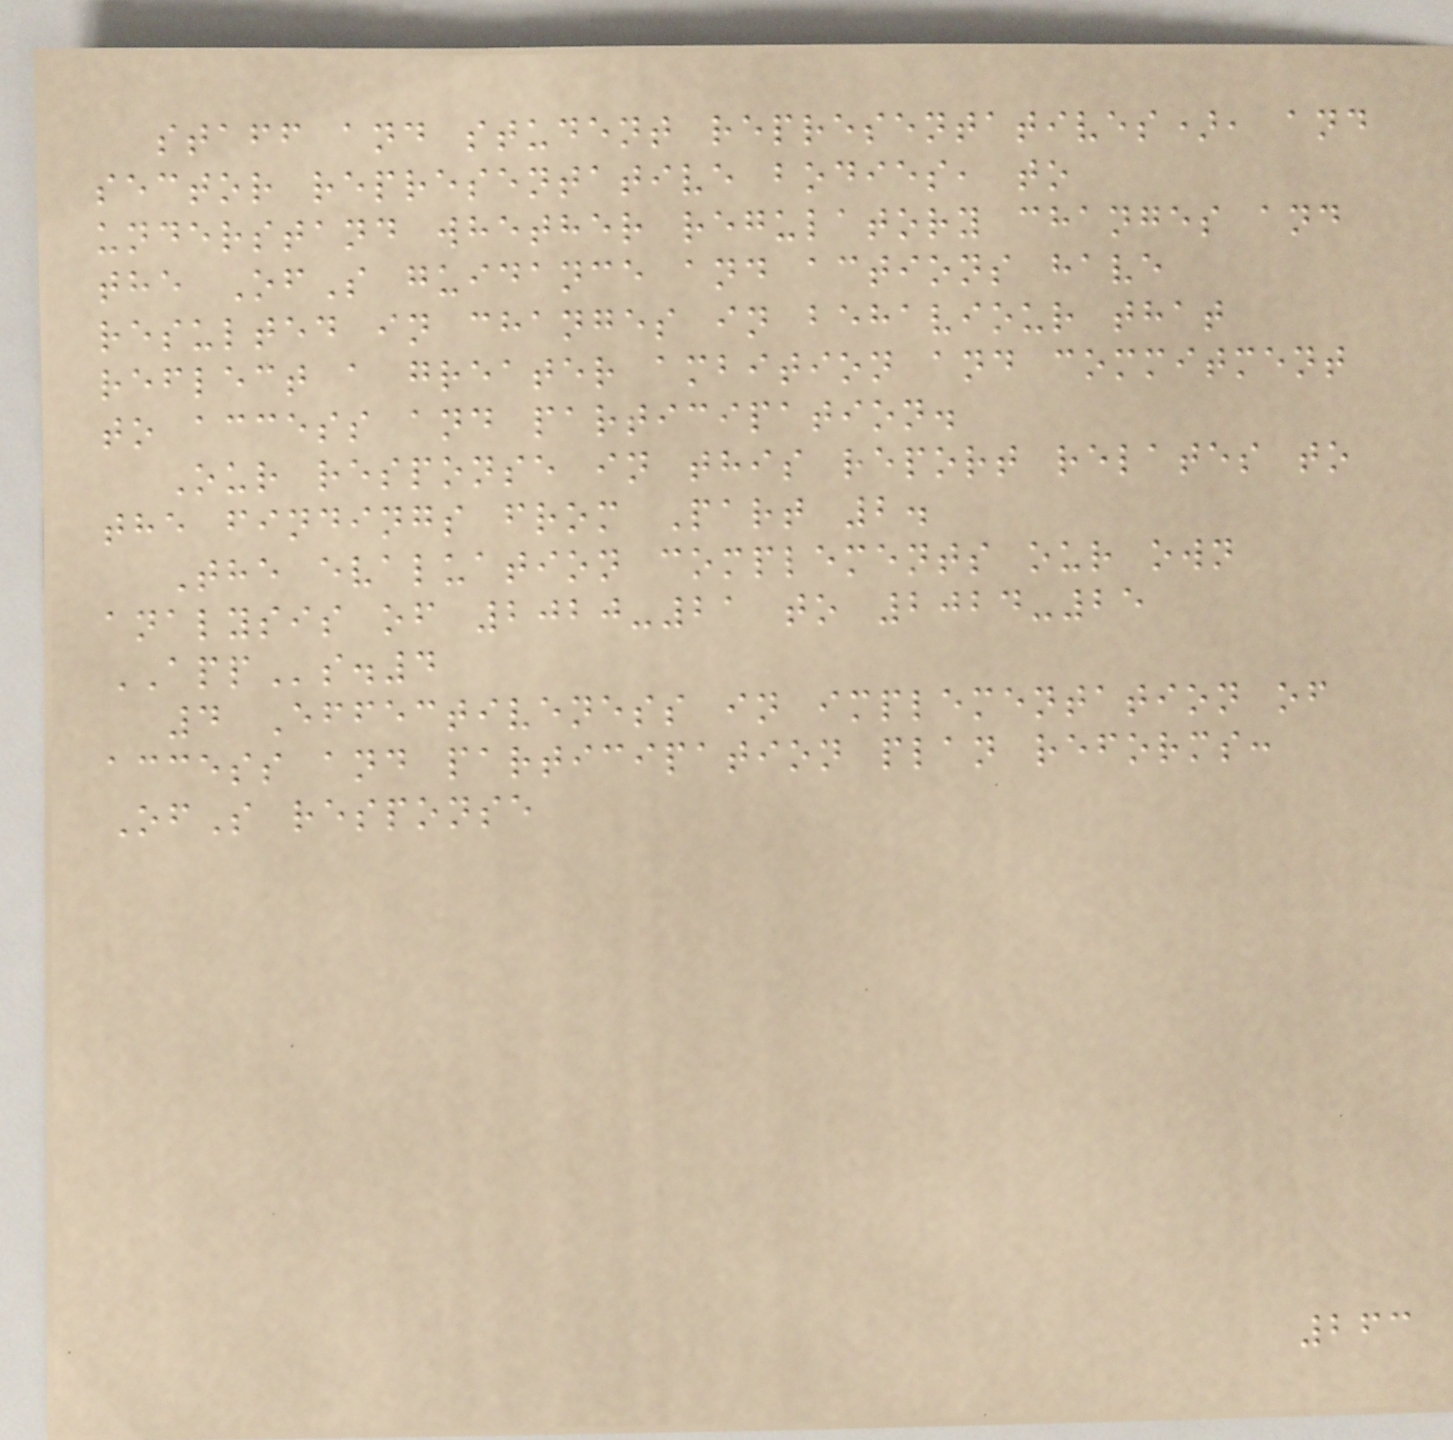staff and student representatives), and
sector representative bodies, to
understand whether regulatory changes and
the OfS guidance and actions have
resulted in changes in behaviour that
reflect a greater ambition and commitment
to access and participation.
Our response in this report relates to
the findings from Part 2.
The evaluation complements our own
analysis of 2020-21 to 2024-25
APPs.4
4 Effectiveness in implementation of
access and participation plan reforms:
OfS response
263
